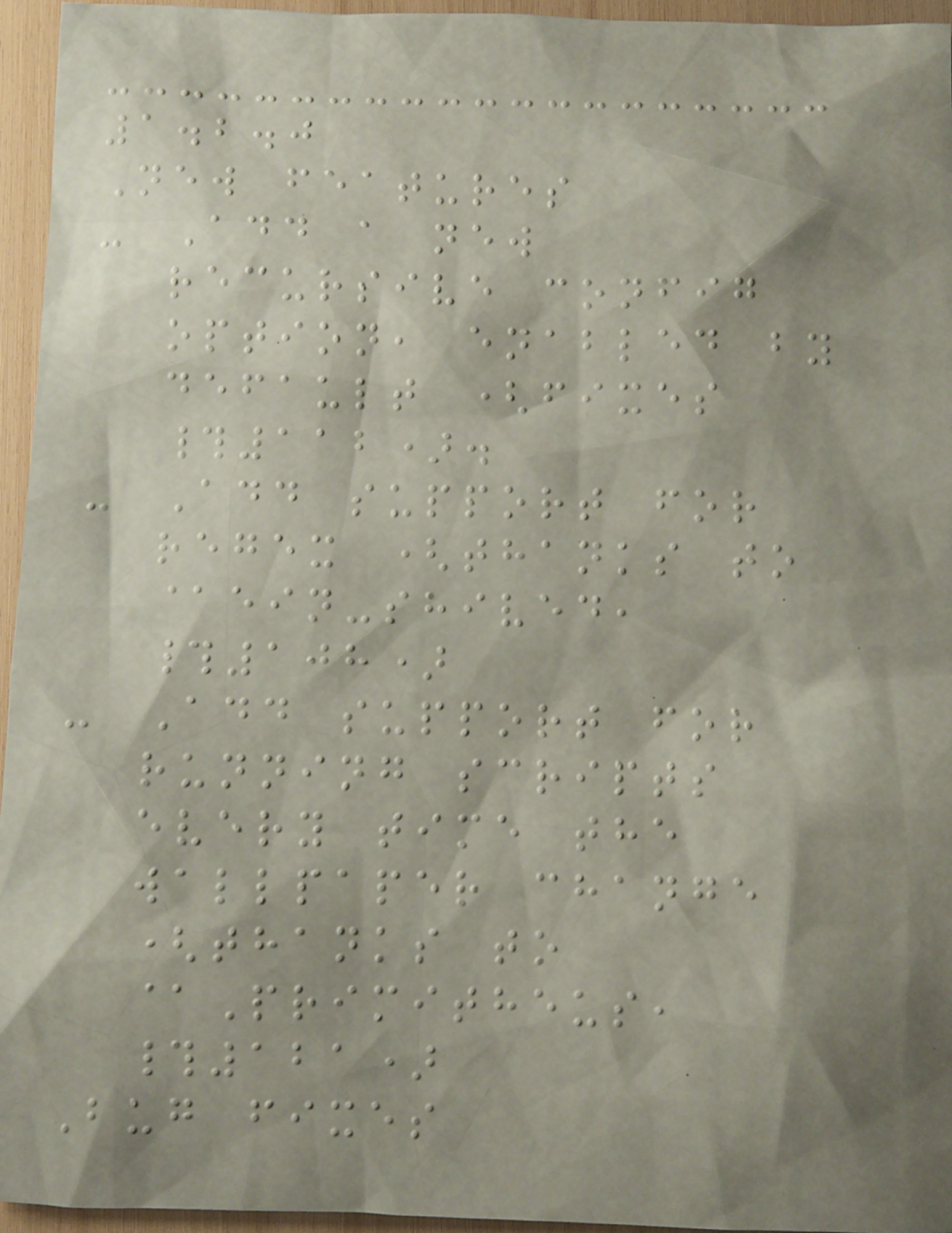1.2.0
New features
- Add a new
recursive config
option, enabled by
default (fixes
#112).
- Add support for
regex (thanks to
@ein-shived,
#108)
- Add support for
running scripts
every time the
wallpaper change
(thanks to
@Primitheus,
#121)
Bug fixes
